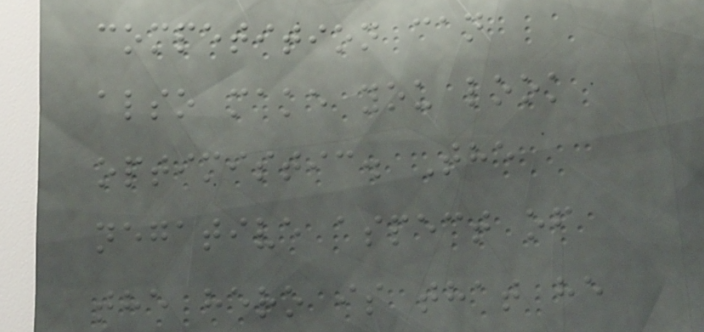competition can
also make you look
optimistic. The
negative aspect of
the hero is that he
